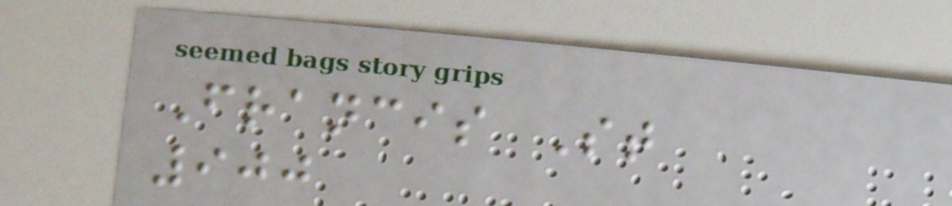Francis St
900
